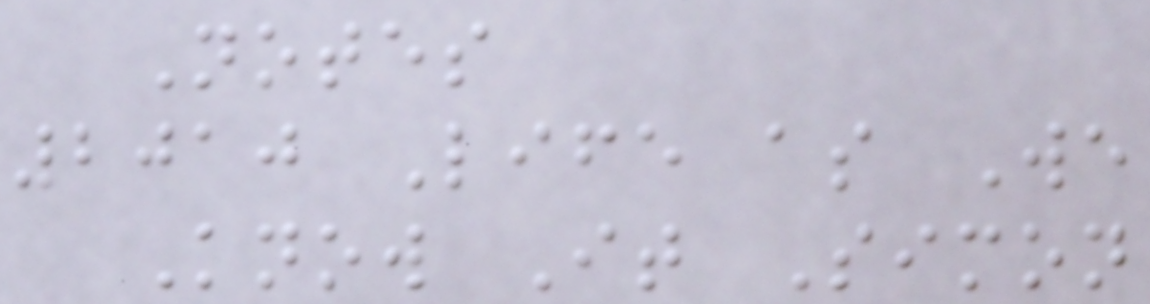Notes
2010 Life as We
Know It Simon
